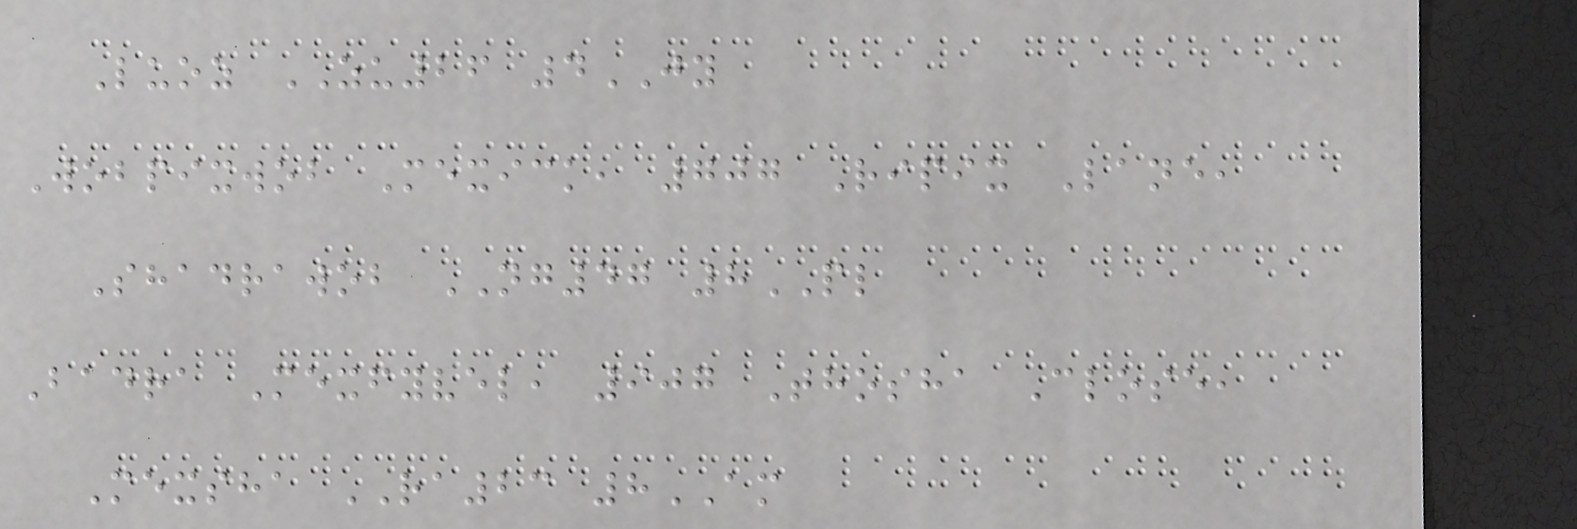Luoz ZU26 4JY
Wobpixwob Mexick, 707 Ripix Lane,
Shadrawob NG47 8PL
Badra Mexfyvel, 907 Thosha Close,
Mexsha RA23 8AM
